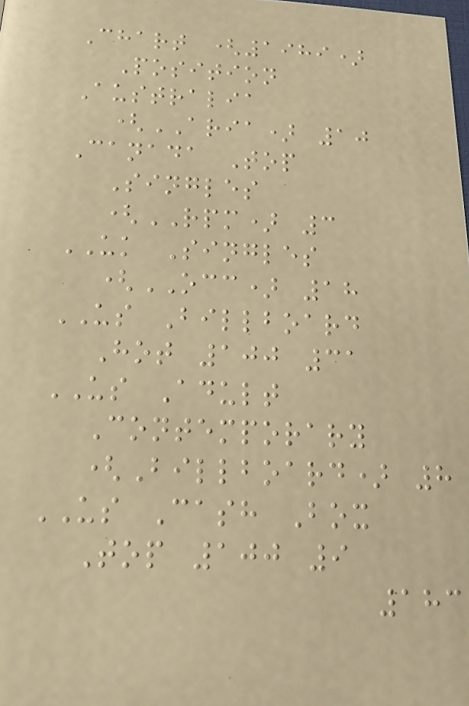Chart (1989)
Position
Australia
(ARIA) 10
Canada Top
Singles
(RPM) 3
UK Singles
(OCC) 18
US Billboard
Hot 100 31
US Adult
Contemporary
(Billboard) 8
US Cash Box
Top 100 9
183
